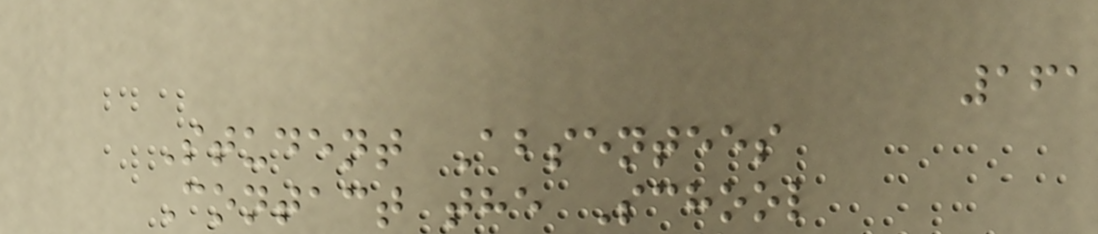161
Student Absentees
Contact the School
